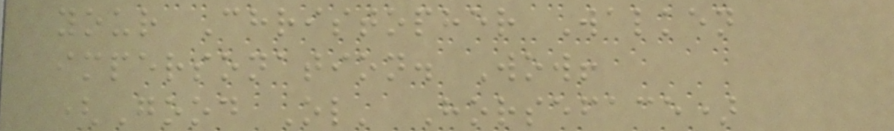your Christopher Walken
impersonation. Wow!
(Good Ol' Horseface)
